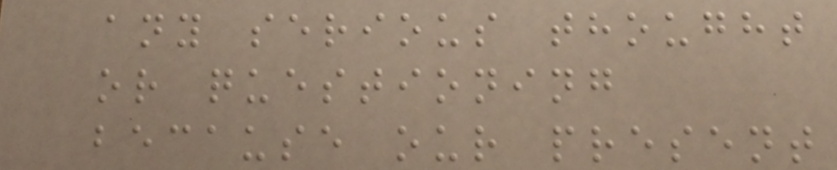any serious thought
or questioning
because our present
